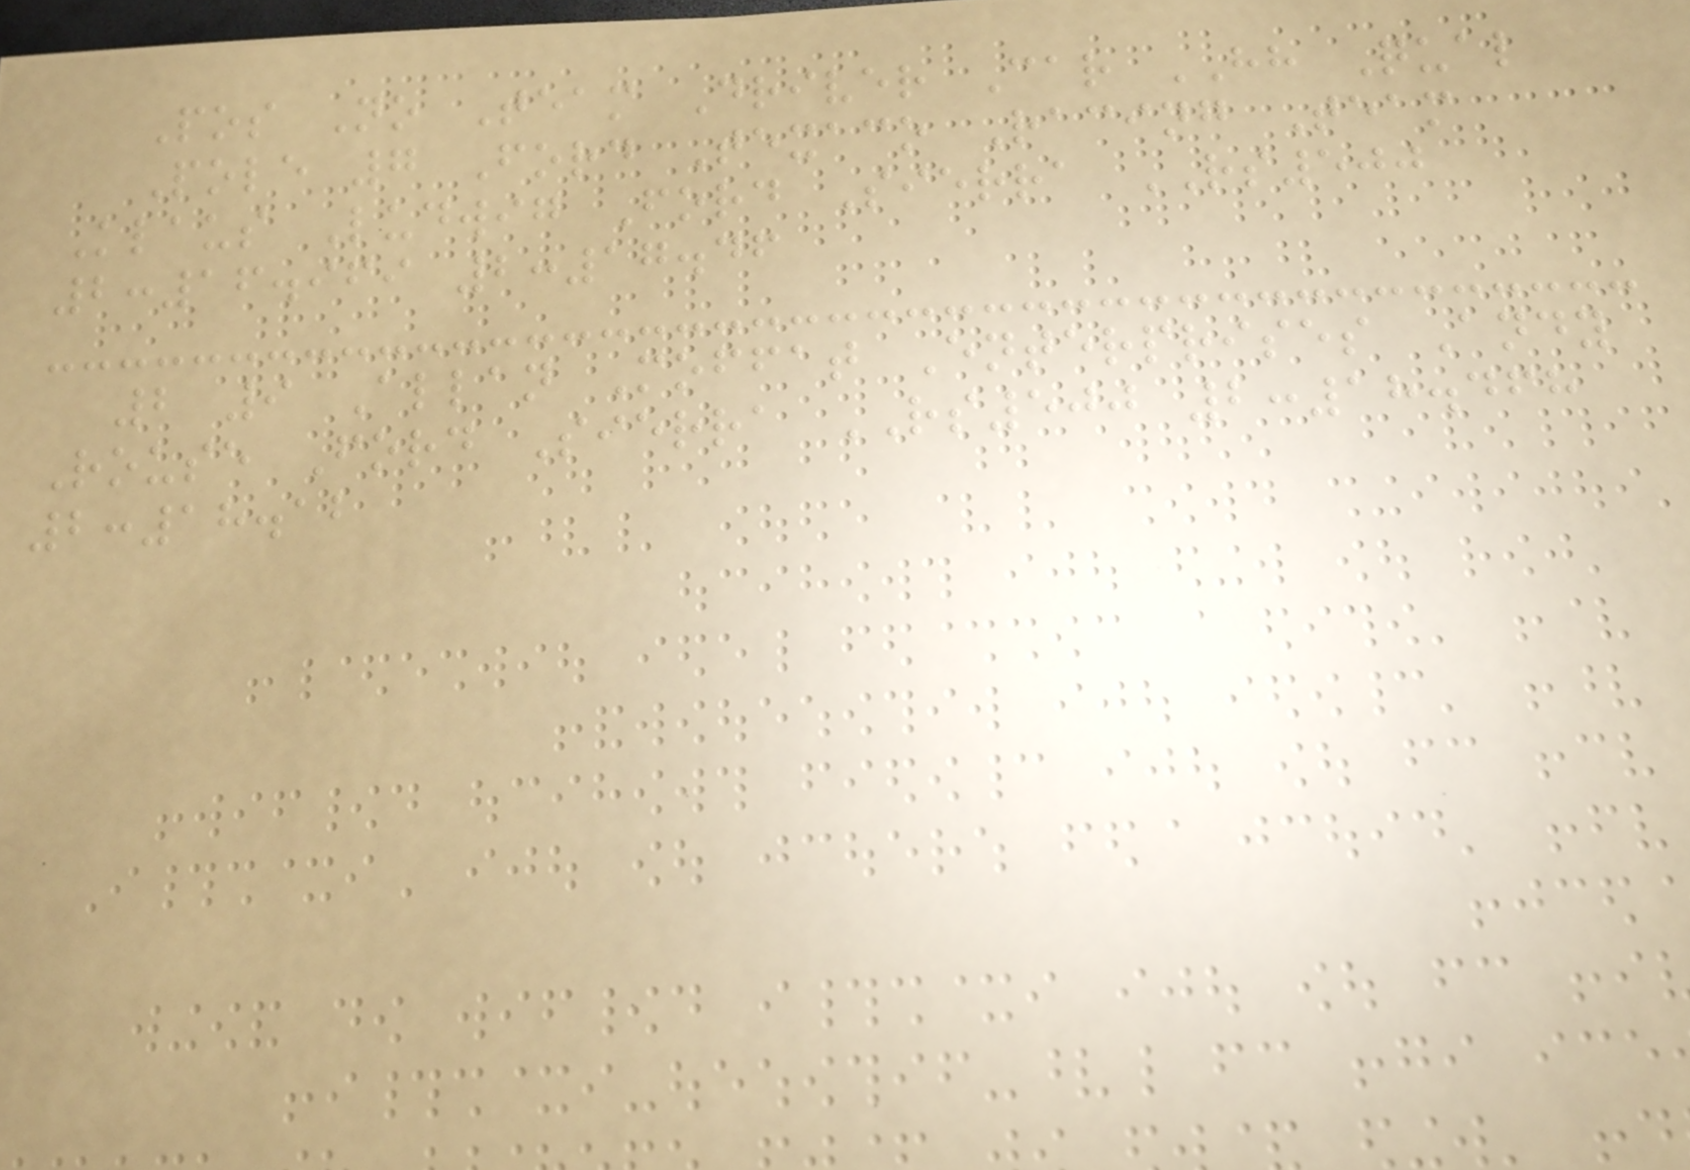Pos No Team Driver Car HH Qual
Pole 7 Ford Texaco Racing Team
Klaus Ludwig Ford Sierra RS500
2:16.969 2:17.46
2 9 Allan Moffat Enterprises Andy
Rouse Ford Sierra RS500 2:18.468
2:18.12
